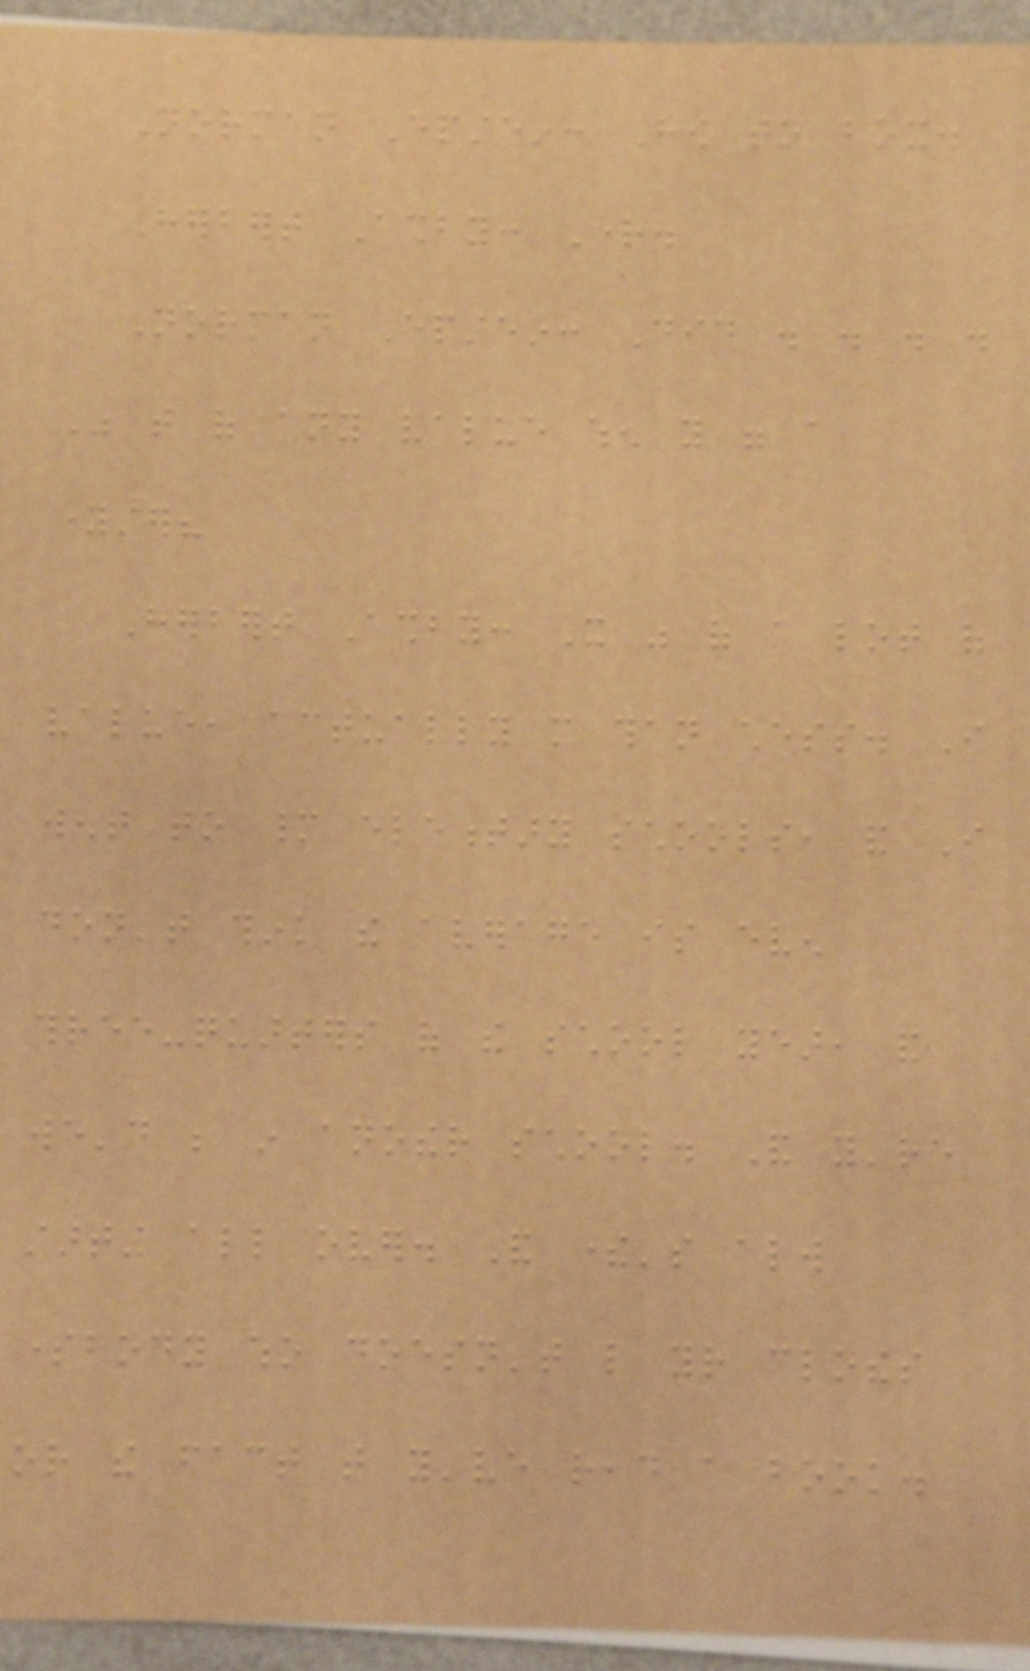Norman Epstein: How to box.
Herbert Ashby: Right.
Norman Epstein: Did . . . .
Was that of any value when you were a
youngster?
Herbert Ashby: It was of a lot of
value, actually more than chess. I
went to many elementary schools, and I
don't think the average is even
three-quarters of the school year, and
we'd be in another school. And you're
starting all over. And there's always
somebody who doesn't like your clothes
or the fact that you've read a book.
